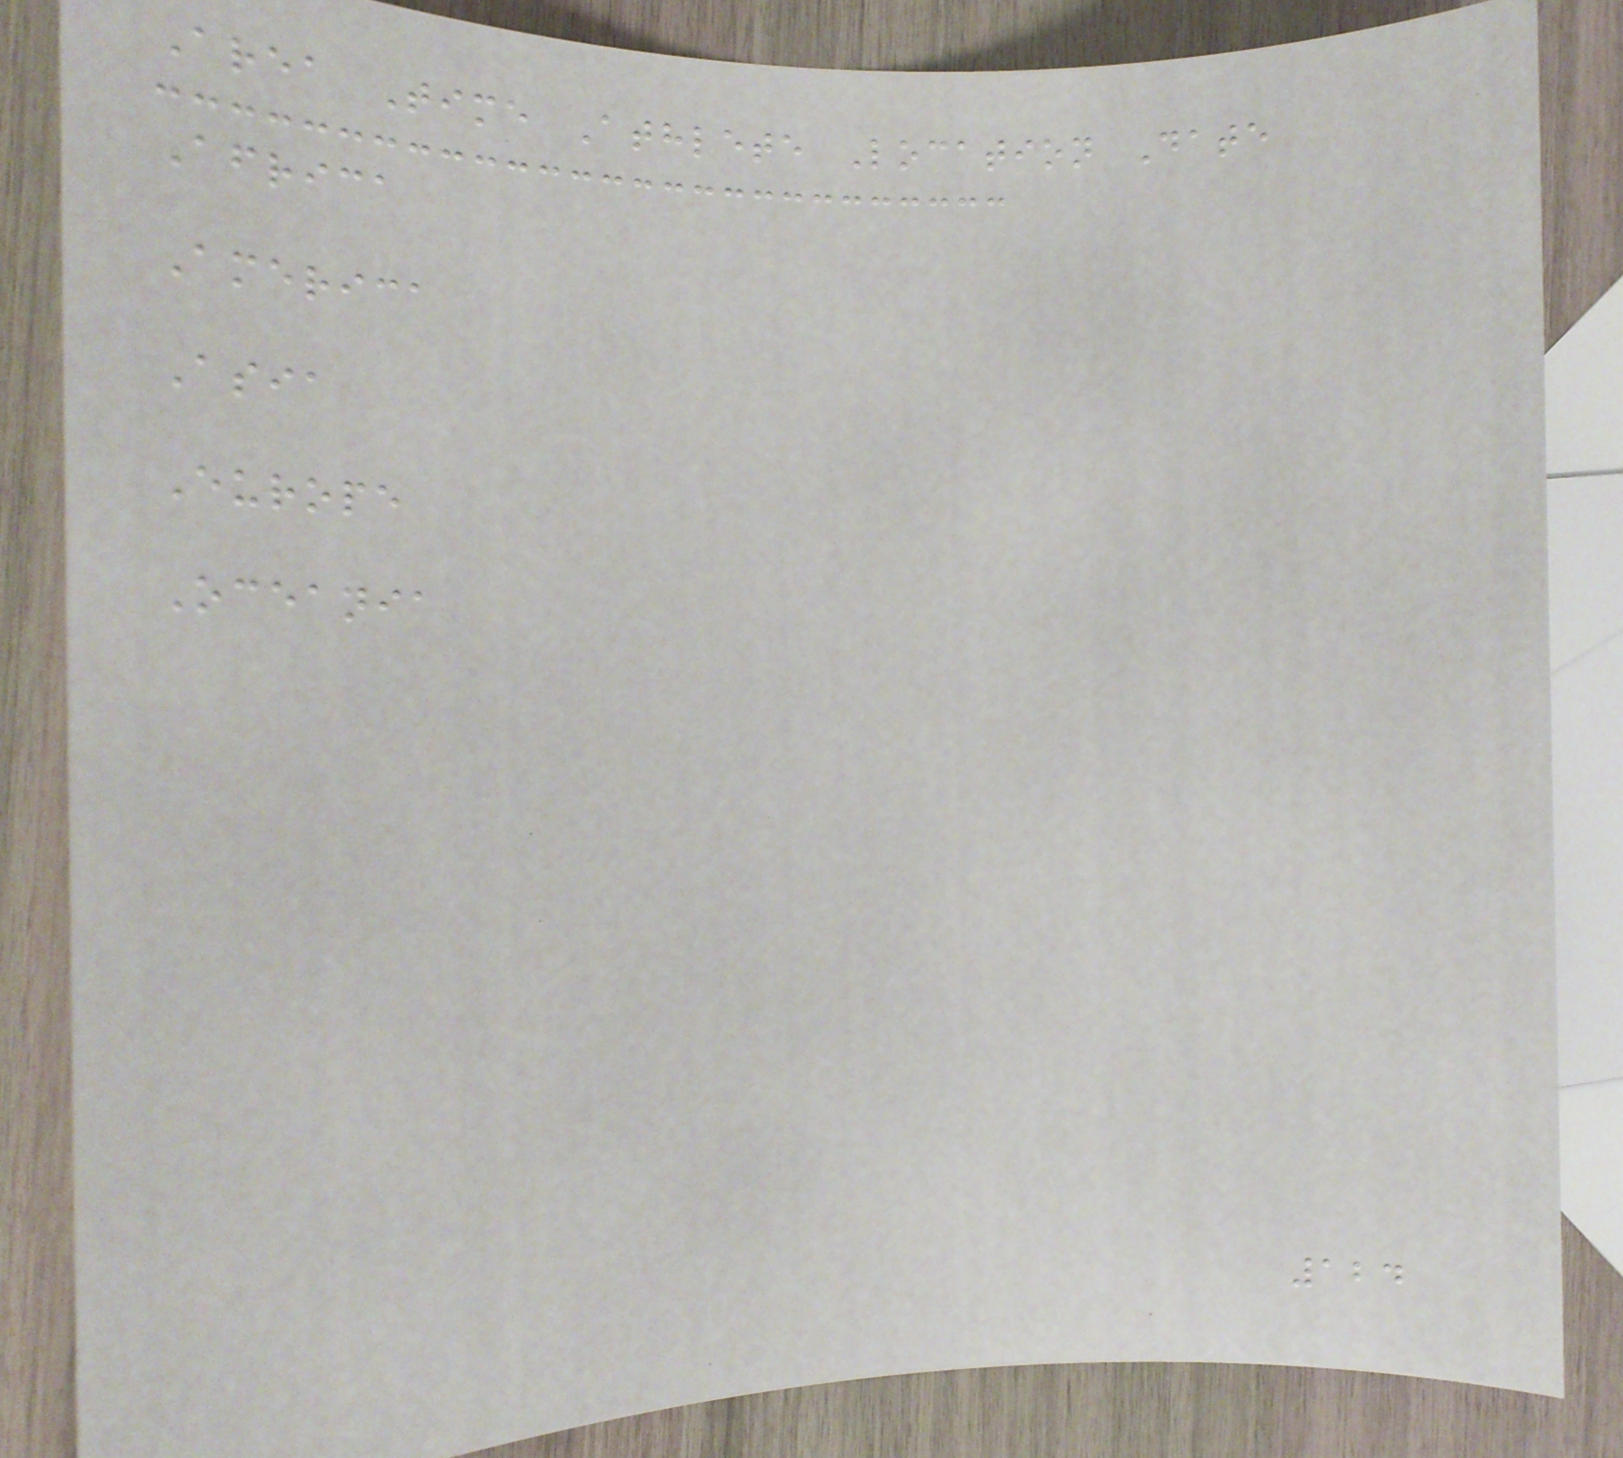Area Time Athlete Location Date
Africa
America
Asia
Europe
Oceania
124
